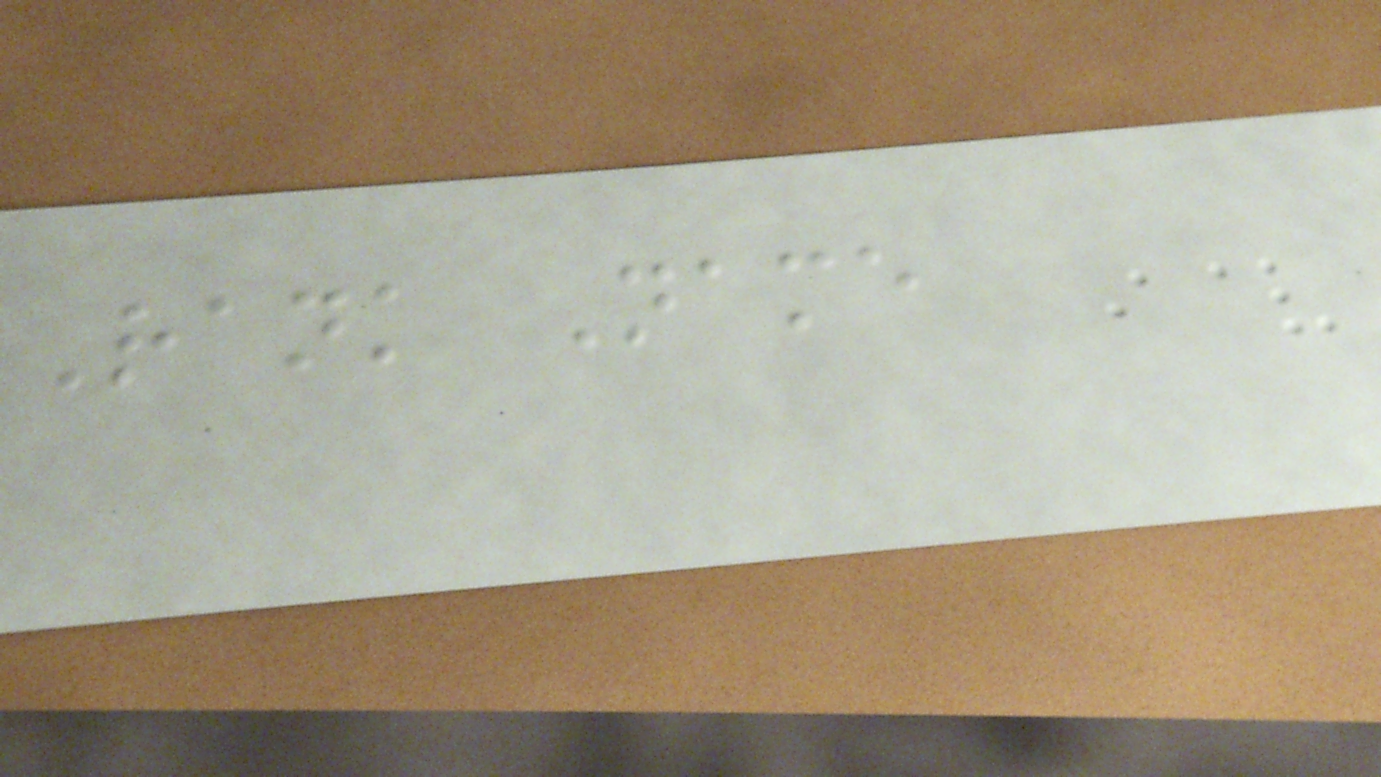Rank Name
